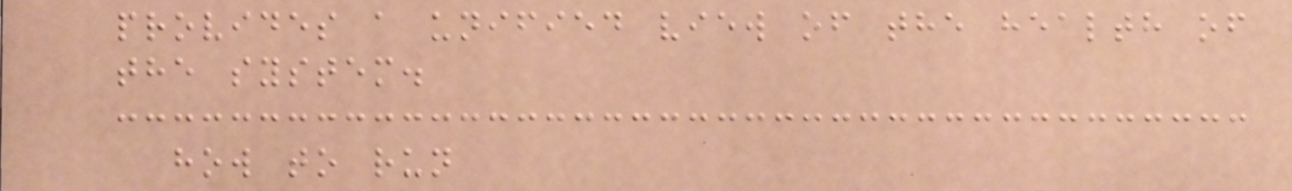provides a unified view of the health of
the system.
how to run
